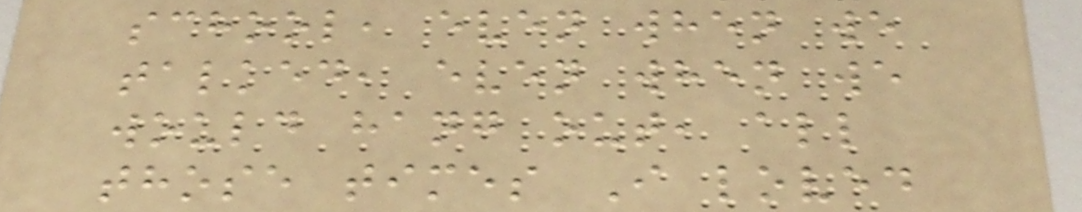school, even when we
talked, even when we
would hang out, all
those times I loved
